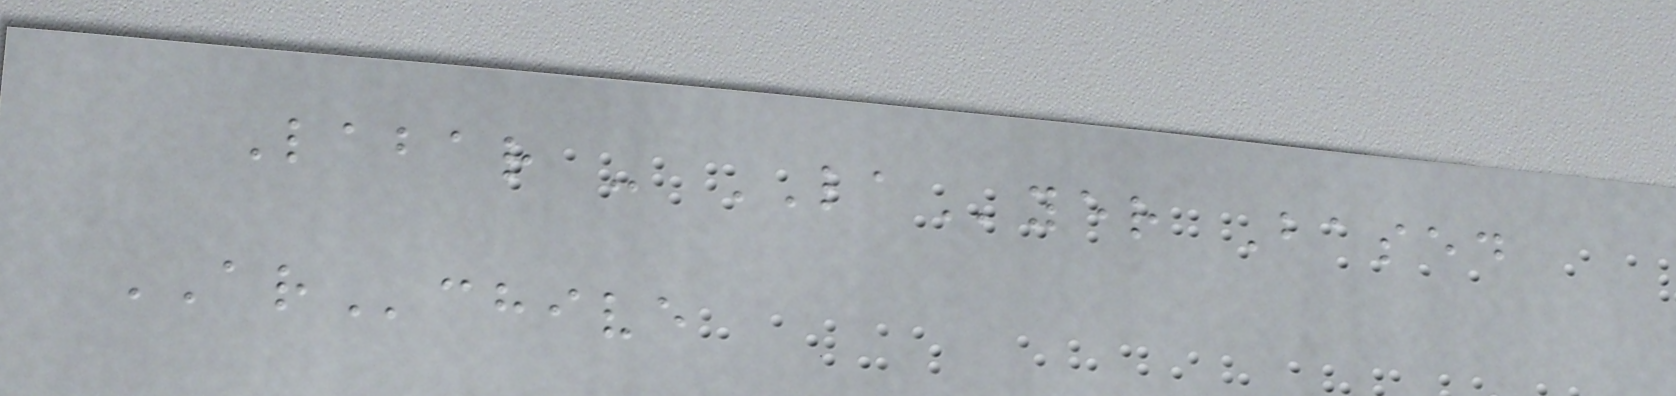Labar - LAyer Based
ARchive
